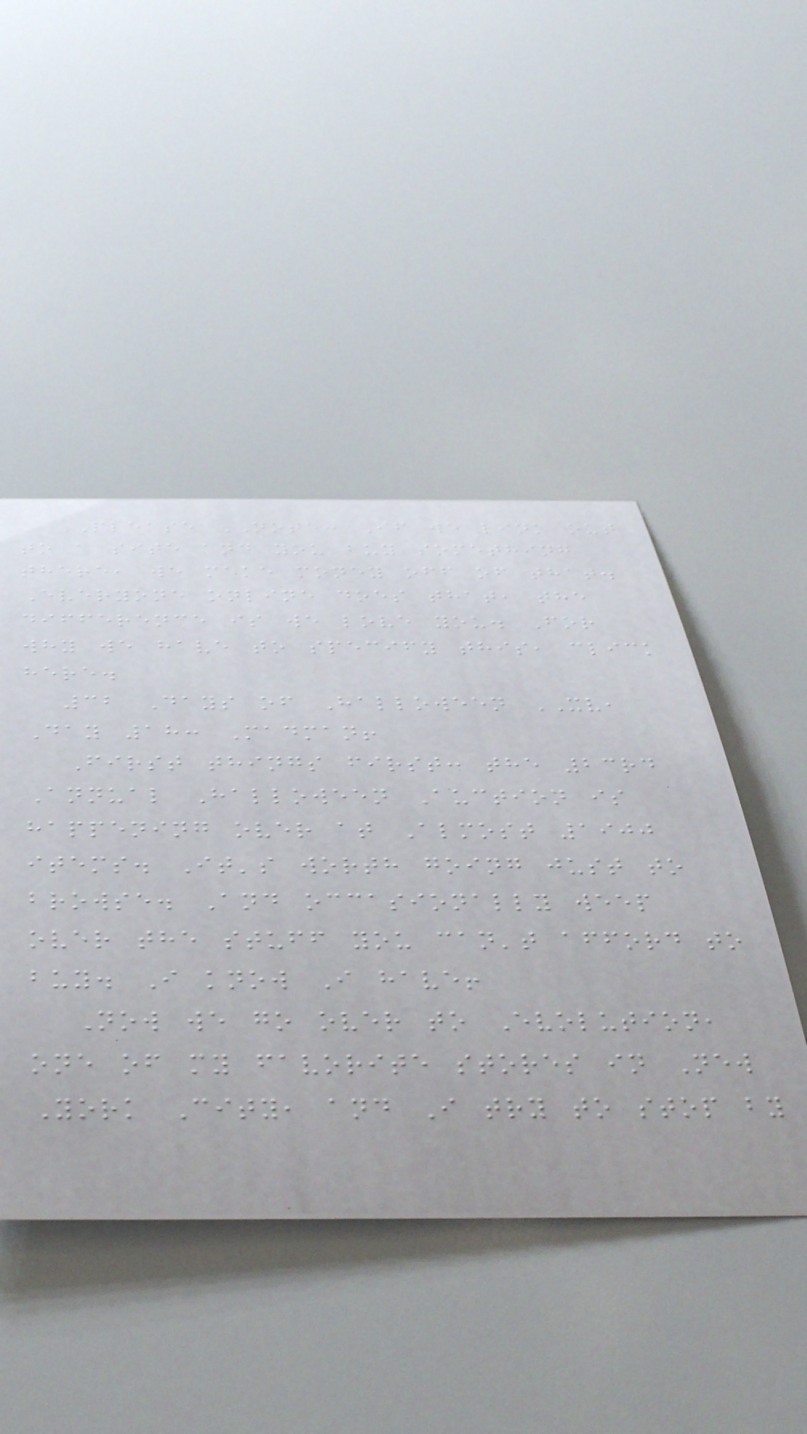PLEASE NOTE: If we link out
to a site and you buy something
there, we make money off of that.
Everyone online does that, the
difference is we love you. For
why we have to specify this, click
here.
32 Days of Halloween XV,
Day 18: Madman!
First things first: the 23rd
Annual Halloween Auction is
happening over at Almost 1900
items. It's worth going just to
browse. And occasionally weep
over the stuff you can't afford to
buy. I know I have!
Now we go over to Evolution,
one of my favorite stores in New
York City, and I try to stop by
